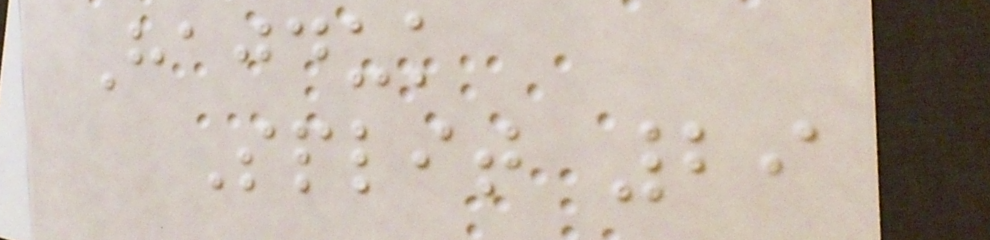Hajduk
Split 29
